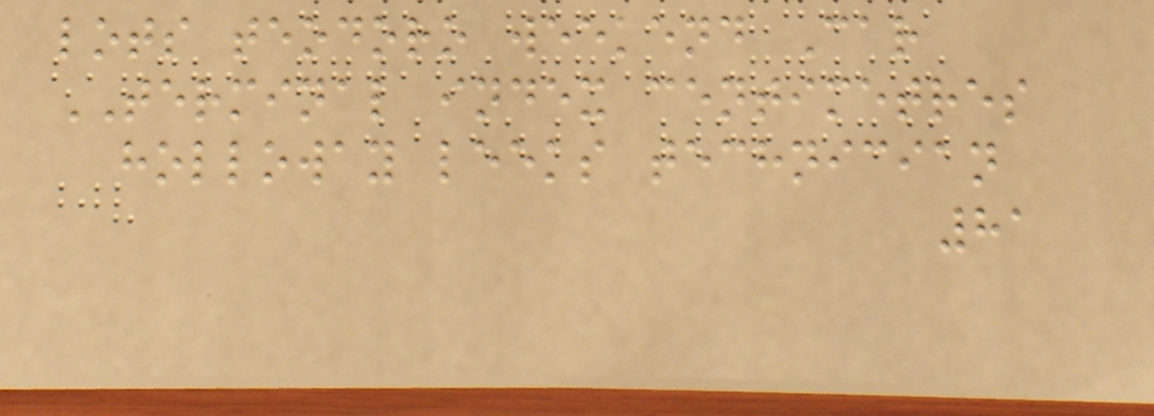lots teodoro weekend Car
TERMINAL index centimetres
holloway leeks technician
81
